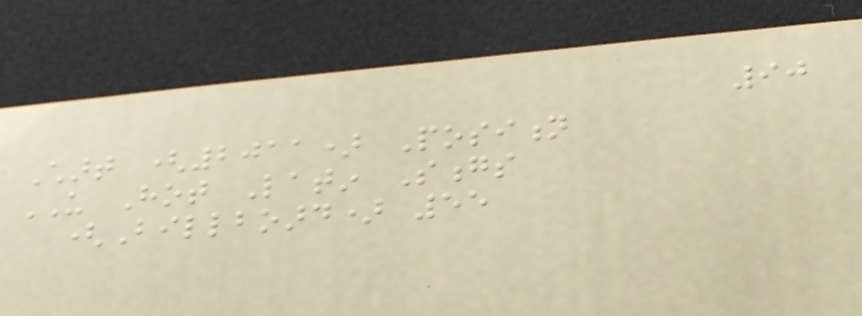90
Chart (2011) Position
US Hot Latin Songs
(Billboard) 55
